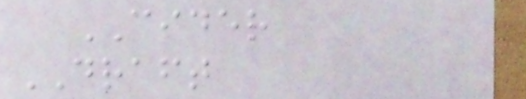CIDER
DRAFT
